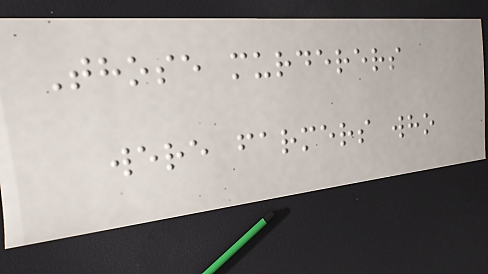Those murderers
were farmers who
